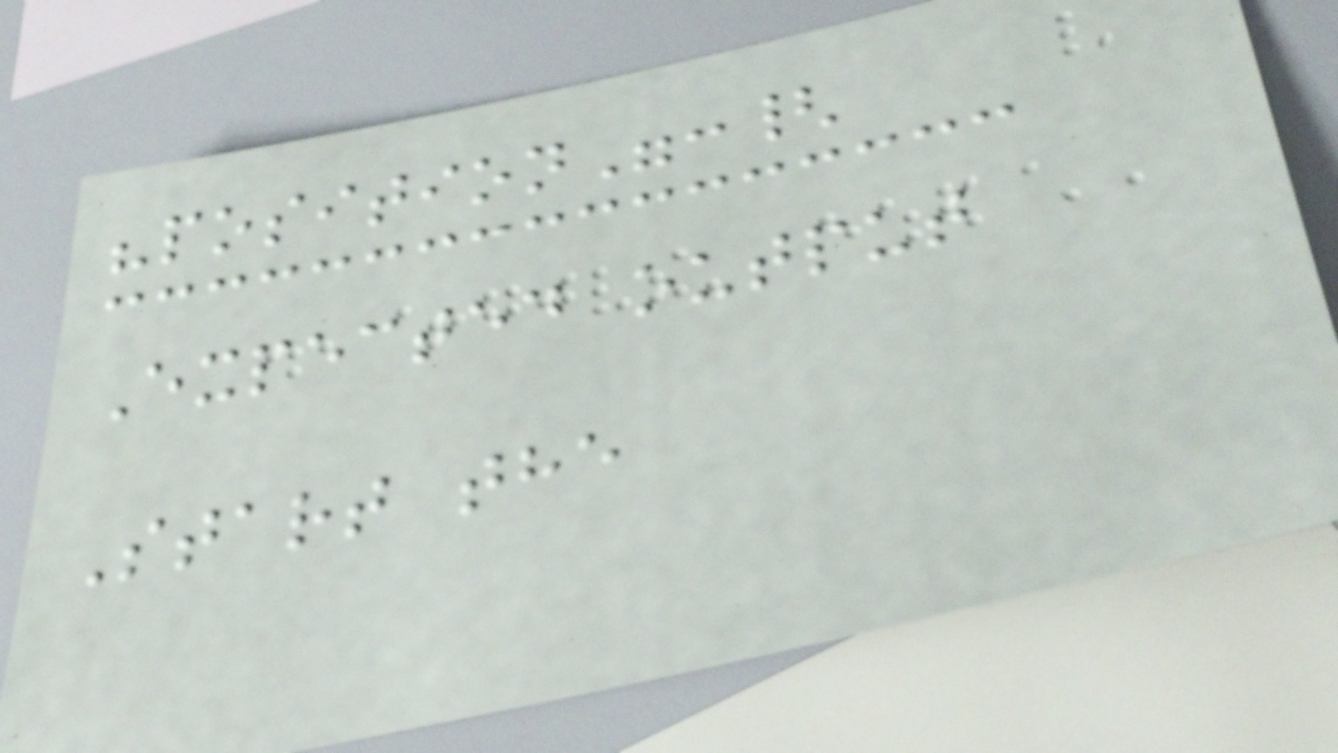"position":{
Expected output
Start the
